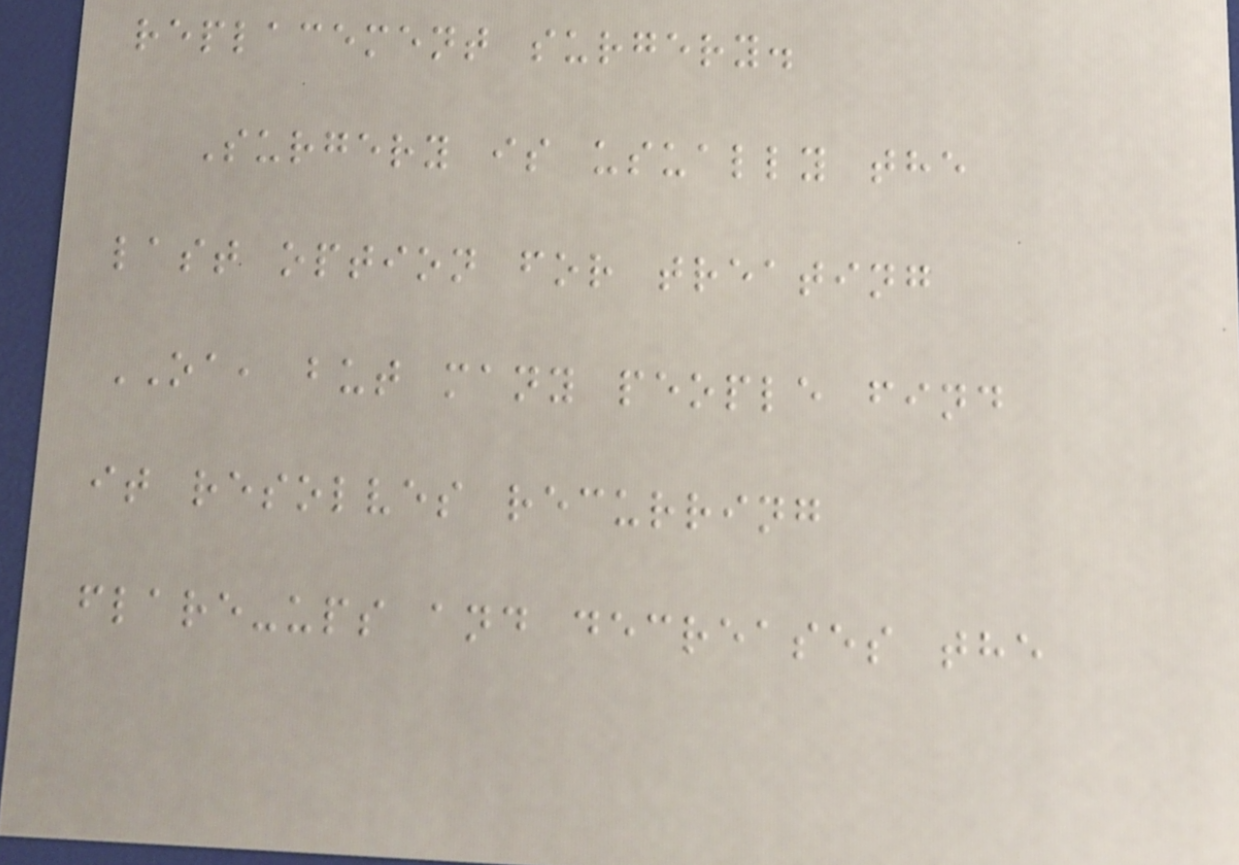replacement surgery.
Surgery is usually the
last option for treating
OA, but many people find
it resolves recurring
flare-ups and decreases the
